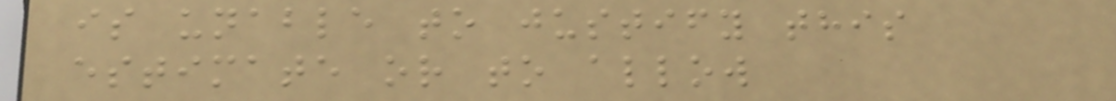is unable to justify this
estimate or to allow
